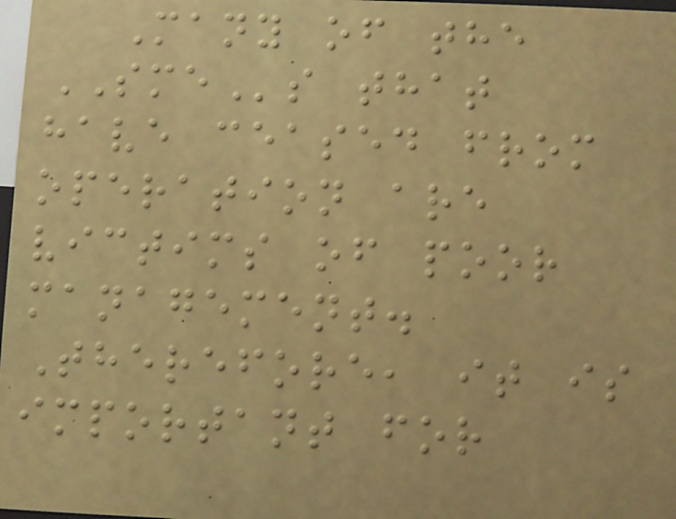Many of the
SMEs that
have ceased from
operation are
victims of poor
management.
Therefore, it is
important for
